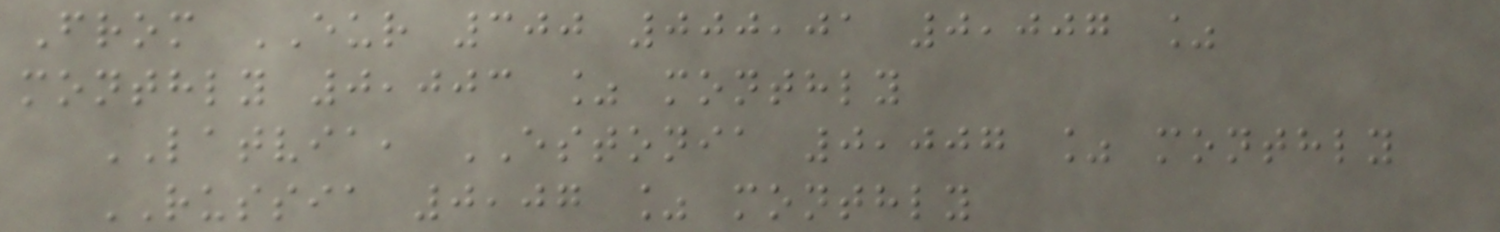From EUR 300 000,01 0,007 %
monthly 0,003 % monthly
LATVIA, ESTONIA 0,007 % monthly
RUSSIA 0,07 % monthly
